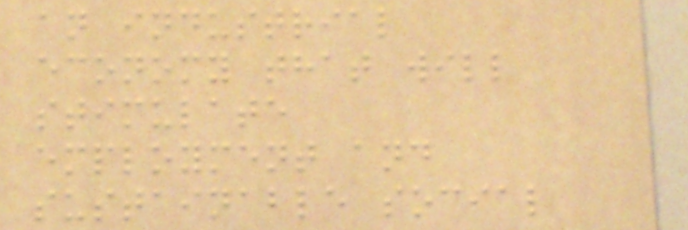an industrial
economy that will
stimulate
employment and
sustainable social
